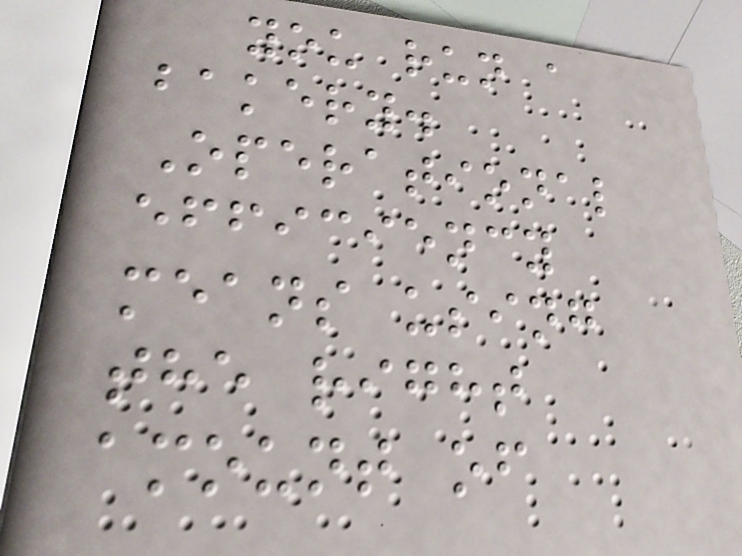you run a
bakery.
Operational
efficiency
means using
the right
amount of
